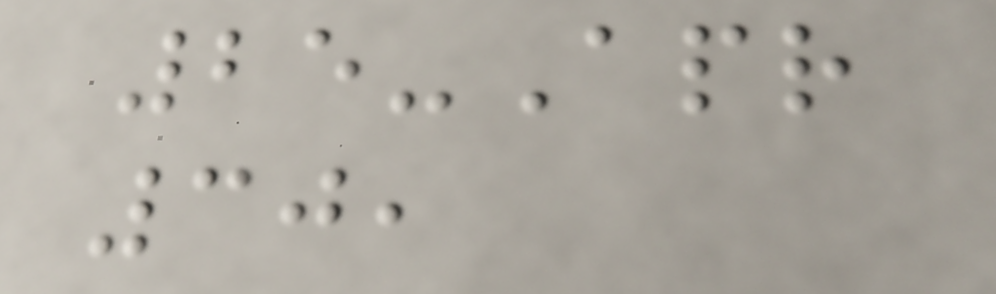25-Apr
30,
